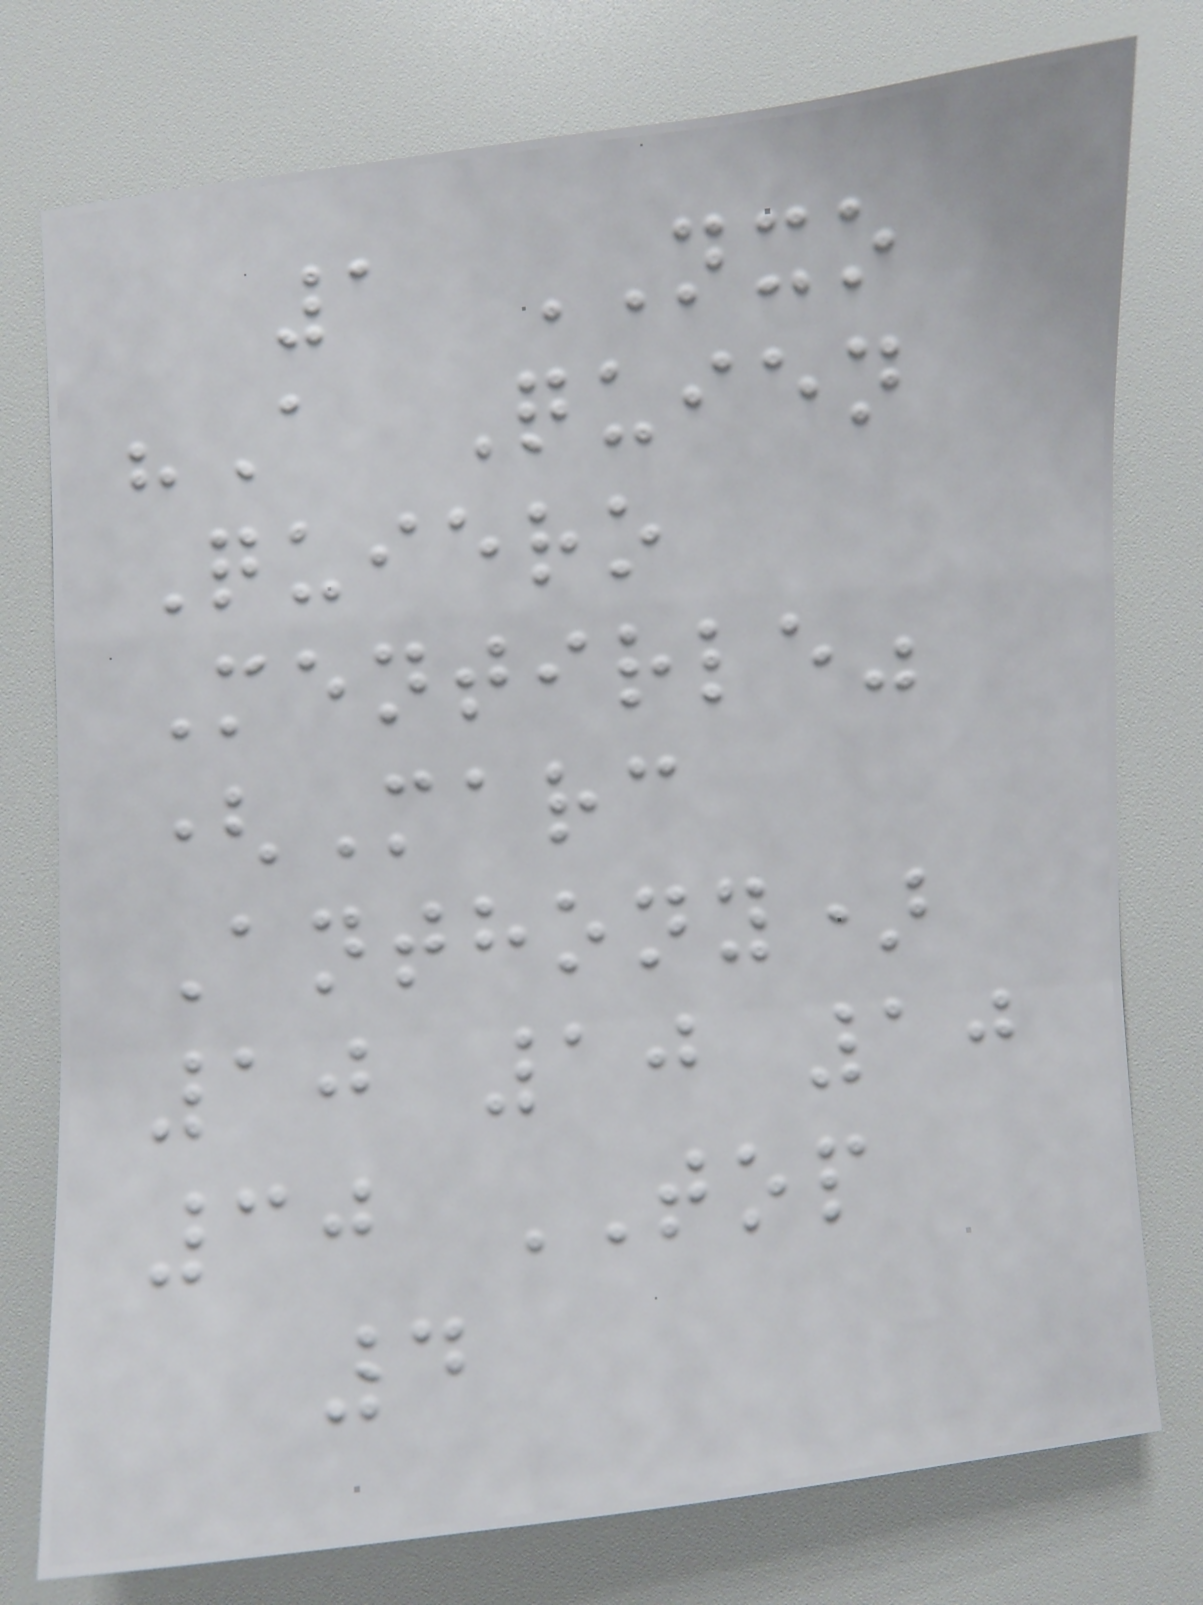1 NXO
"A Quien
Quiero
Mentirle"
(Marc
Anthony)
10 10 10
30 TOP
4
